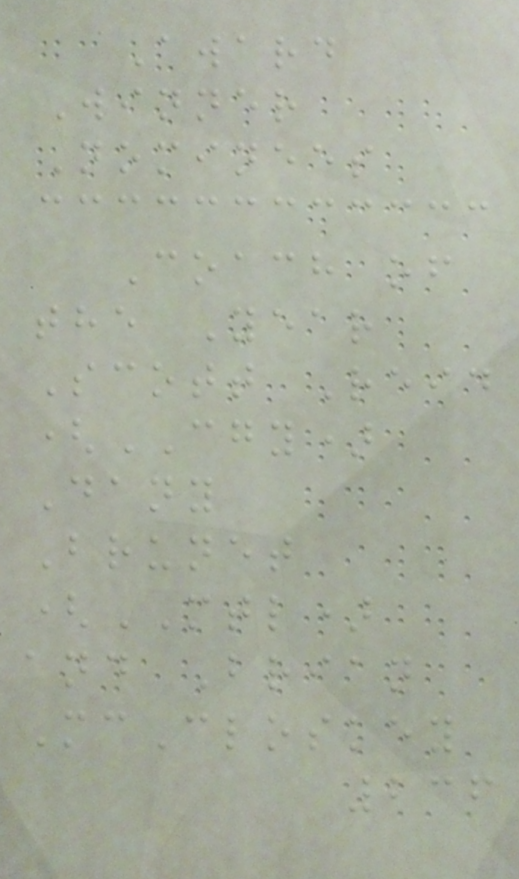Award
Winner
Nominees
Coach of
the Year
Scott Reid
(CGY)
Dany
Brunet
(MTL)
and Brian
McCloskey
236
